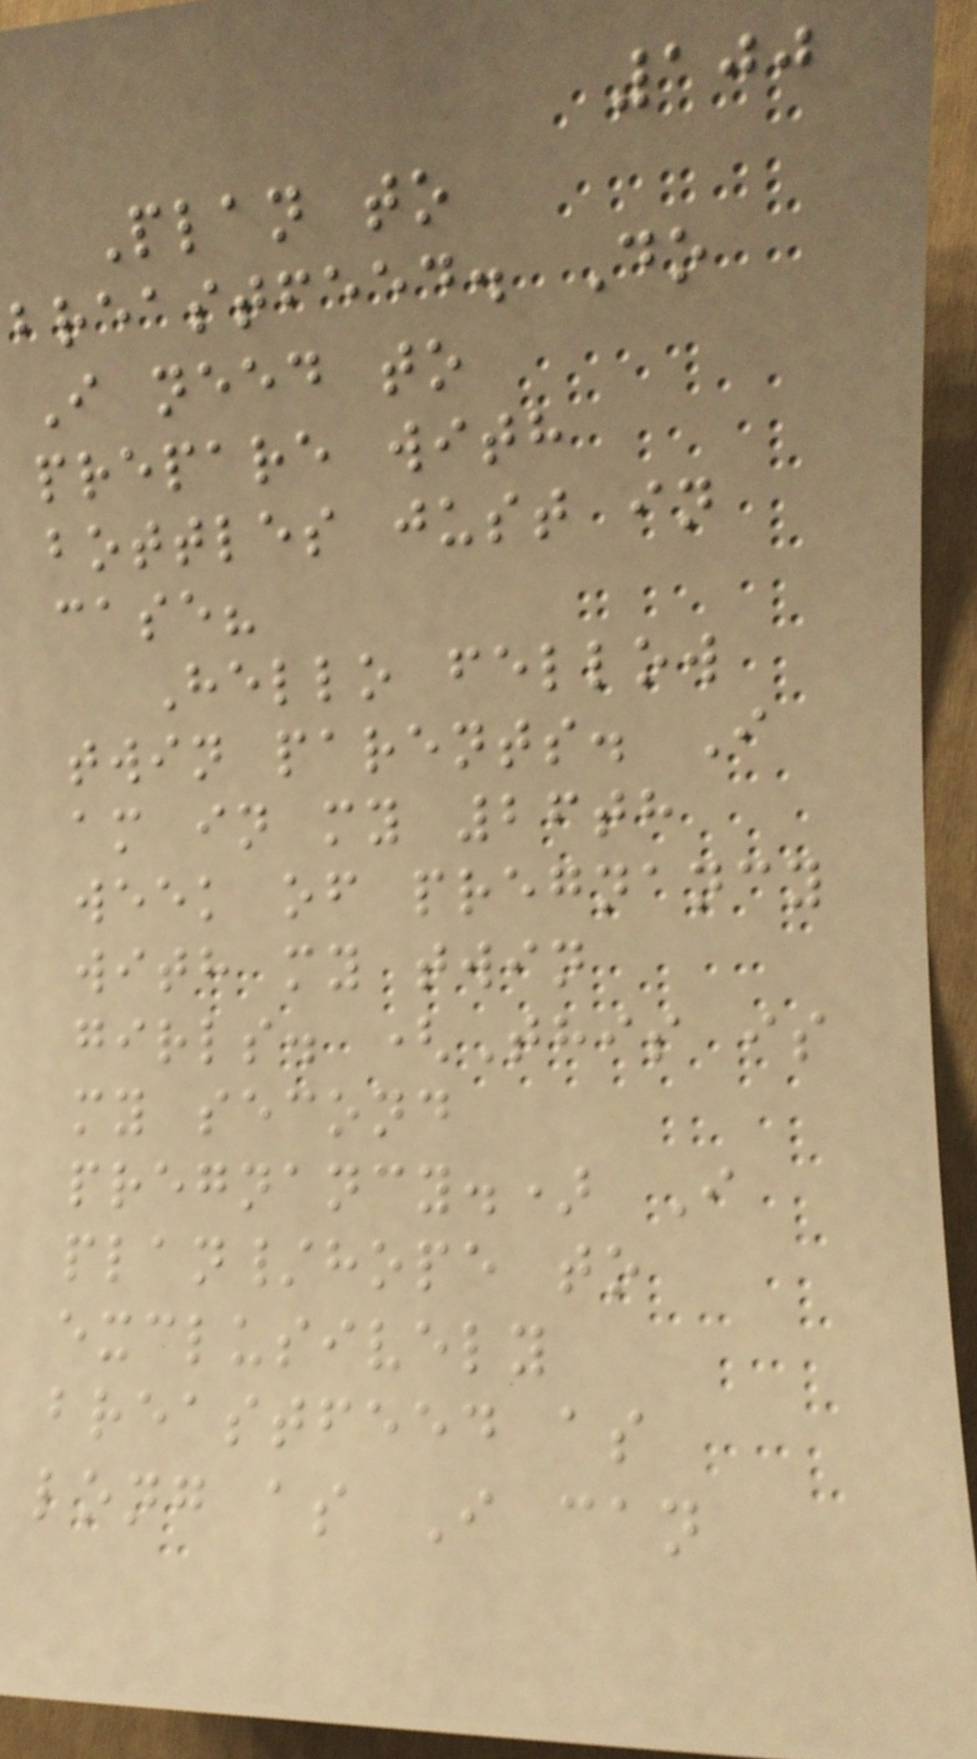100
Plan to
breastfeed. Do
I need to
prepare with
bottles just in
case?
Hello fellow
twin parents. I
am in my 26th
week of pregnancy
with my twin
girls. (This is
my second
pregnancy.) I
plan/hope to
exclusively
breastfeed as
long as I can
